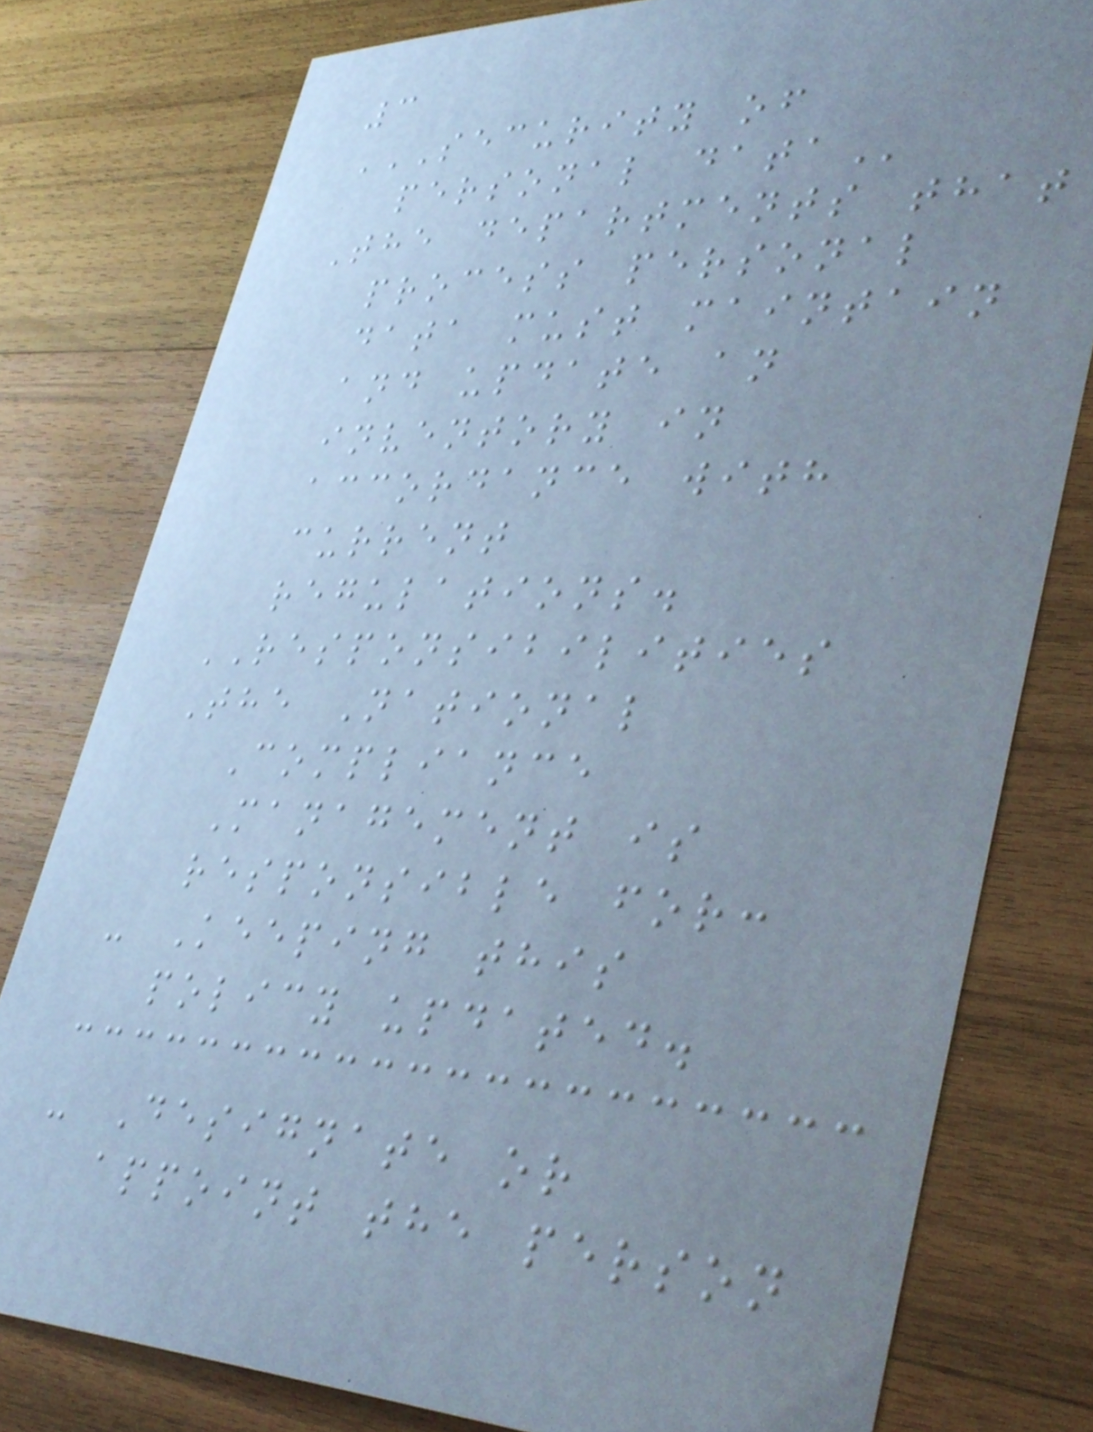3
SECURITY OF
PERSONAL DATA
The departments that
process personal
data must maintain
and update an
inventory in
accordance with
current
regulations.
RESPONSIBILITIES
The National
Compliance
Management is
responsible for:
- Keeping this
policy updated.
- Designate or
appoint the person
